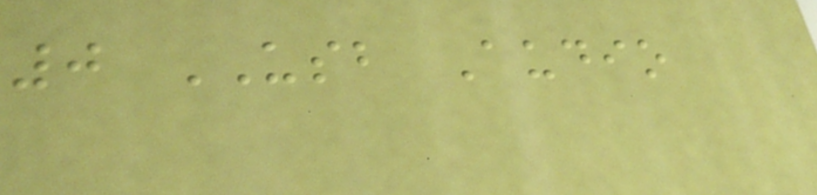0 USB Audio
